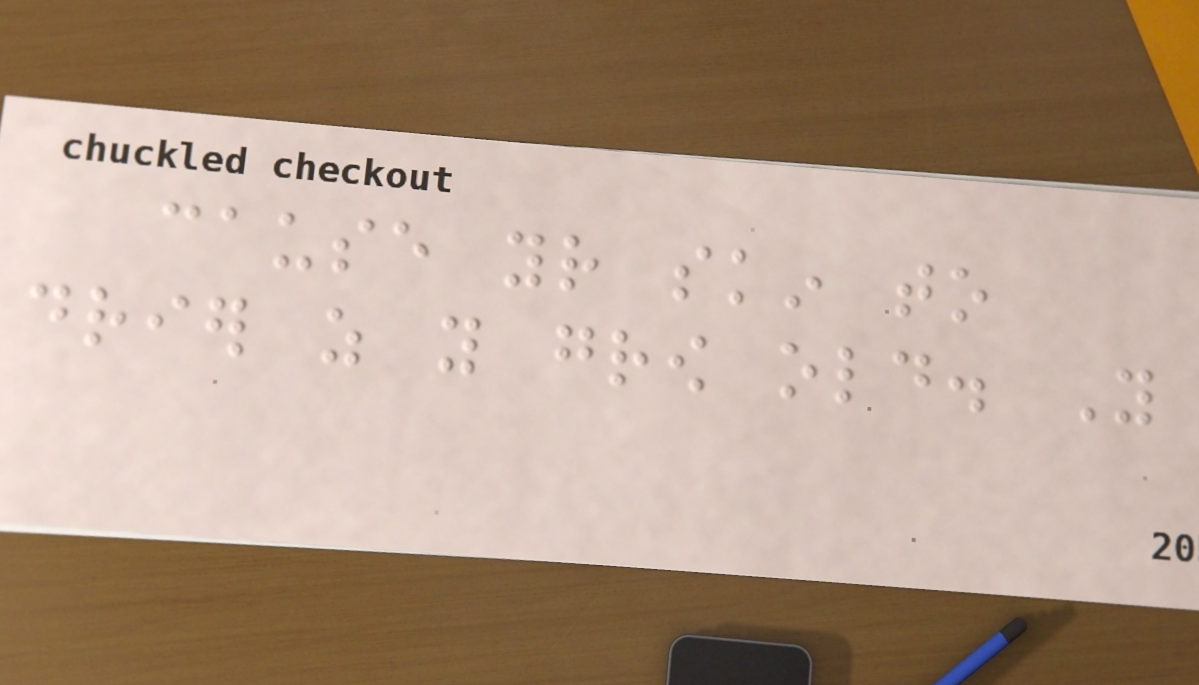cause your skin to
drier as you grow old. You
